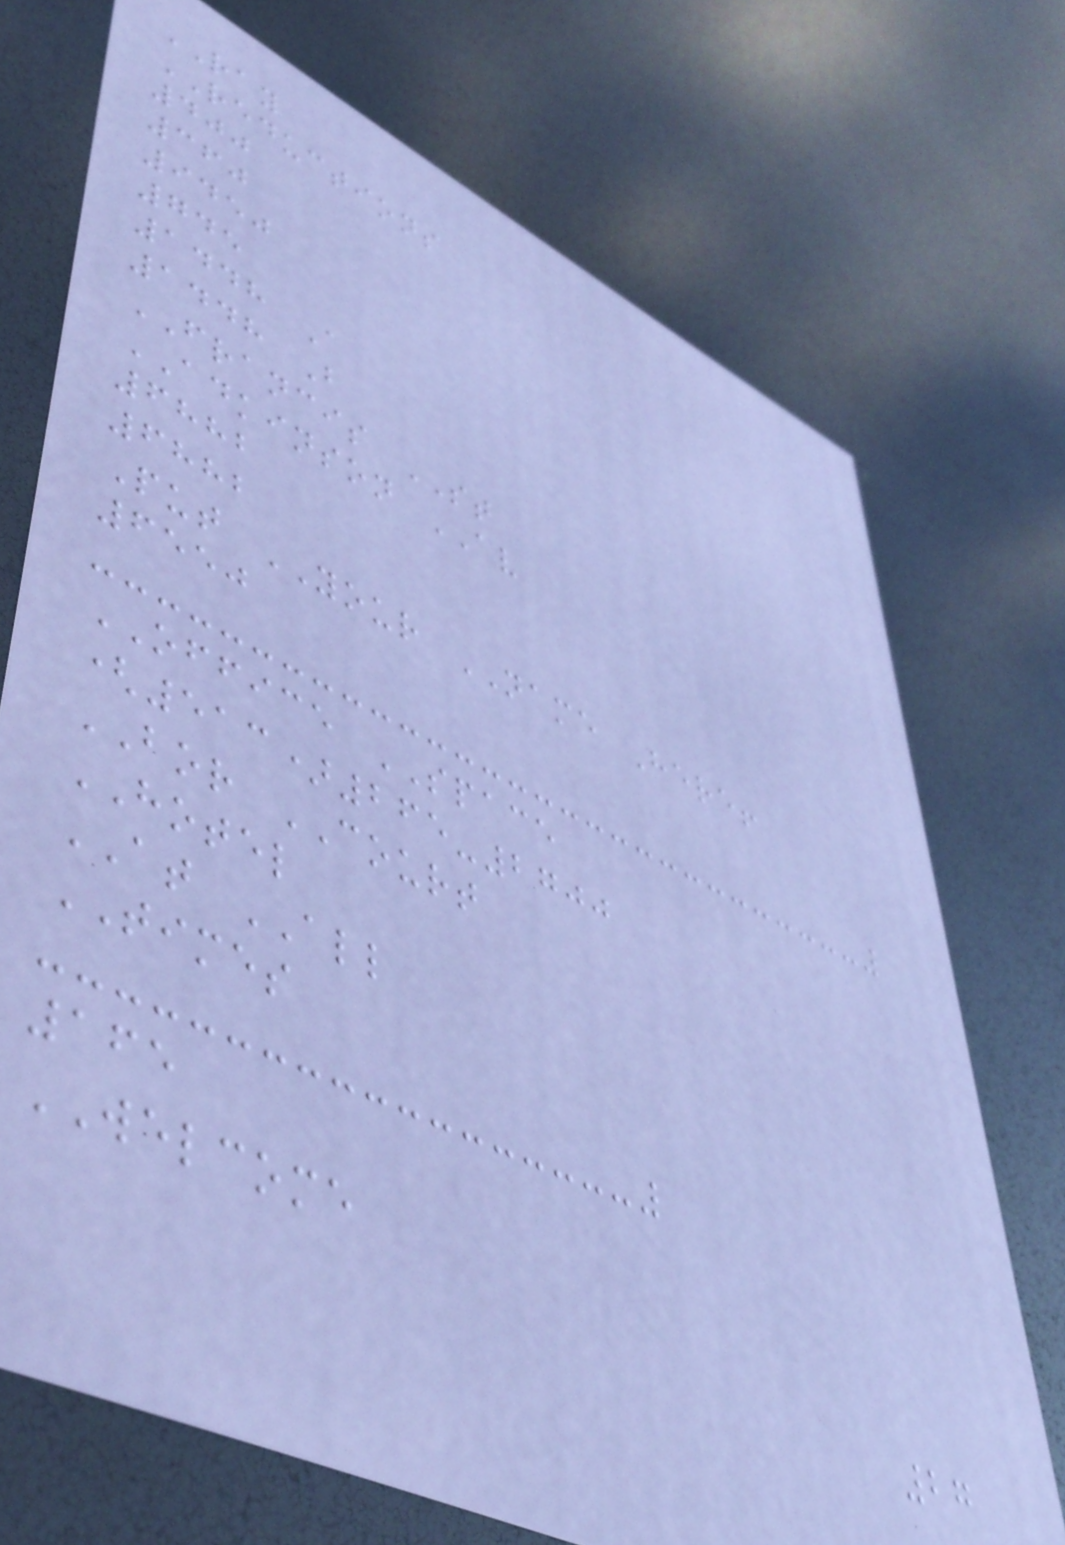RAY
REDUCTIONS
400
360
9450
745
1448 A
1448 B
FRANCIS ST
ADKINSON AV
6882
6882
Put YOUR NAME Here!
6550
OFFICE SPACE
(513)265-2700
BOR COURT
HOTEL
AT ALL
TIMES
165
WELCOME
27
